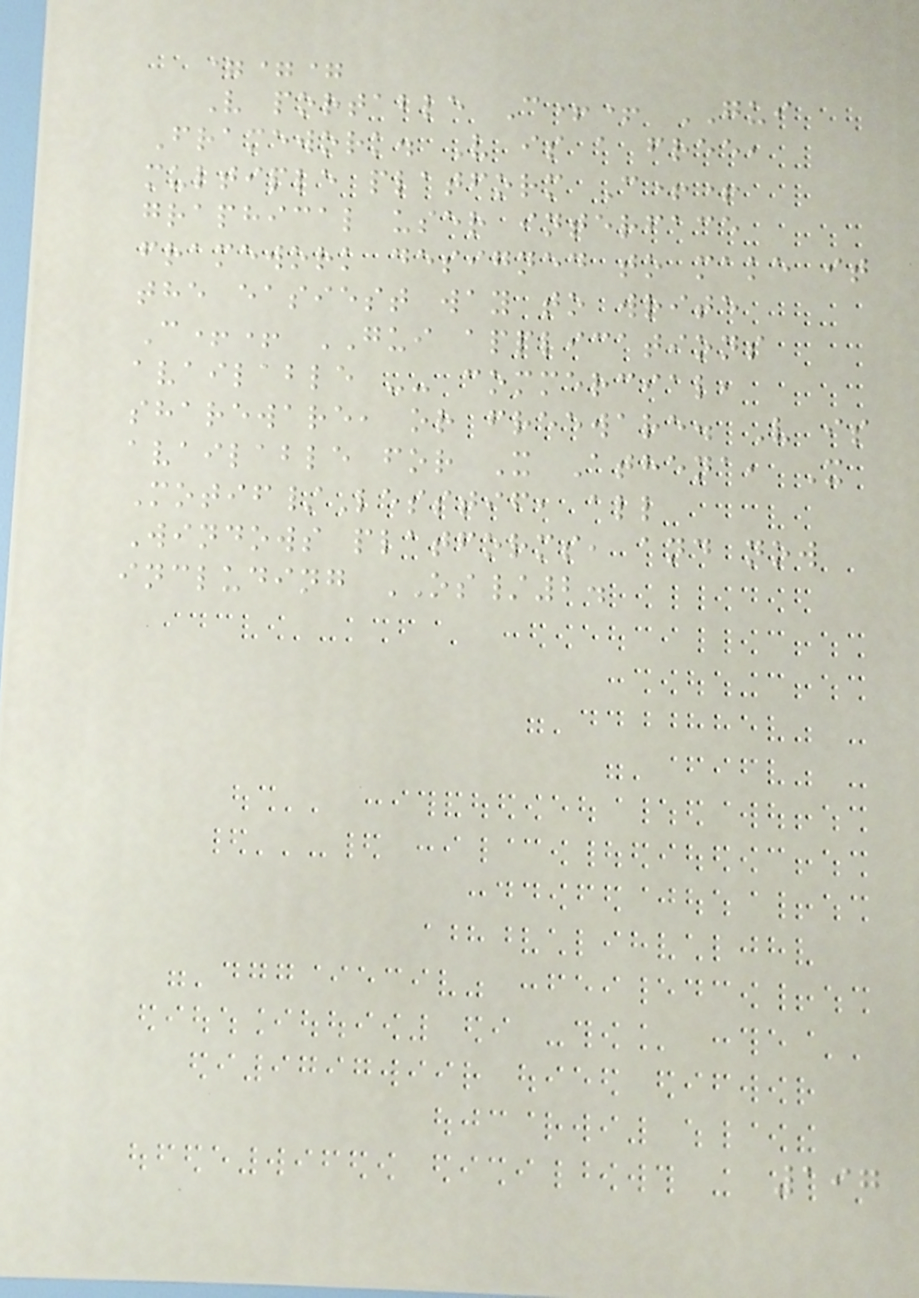===
V portable C++ GUI
Framework. V is a free,
multiple platform C++
graphical user interface
framework designed to make it
the easiest way to write
C++ GUI applications
available -- commercial,
shareware, or freeware. V is
available for X Athena, X
Motif/Lesstif, all
Windows platforms, and now
including OS/2.
197
